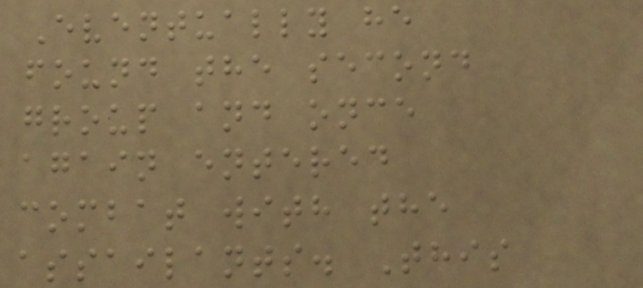Eventually he
found the second
group and once
again entered
combat with the
assailants. This
